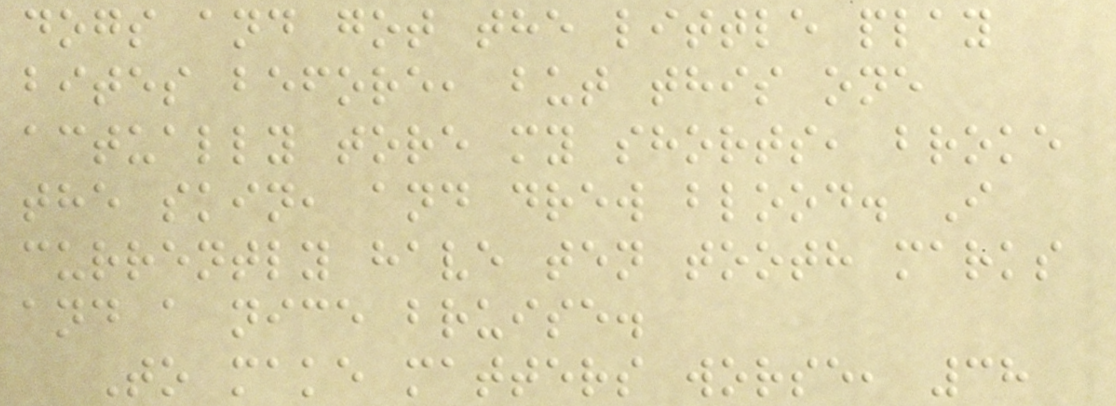dogs and got the little play
bites before, but this one
actually tore my shorts, broke
the skin, and drew blood. I
currently have ten tooth marks
and a nice bruise.
To make matters worse, 38
